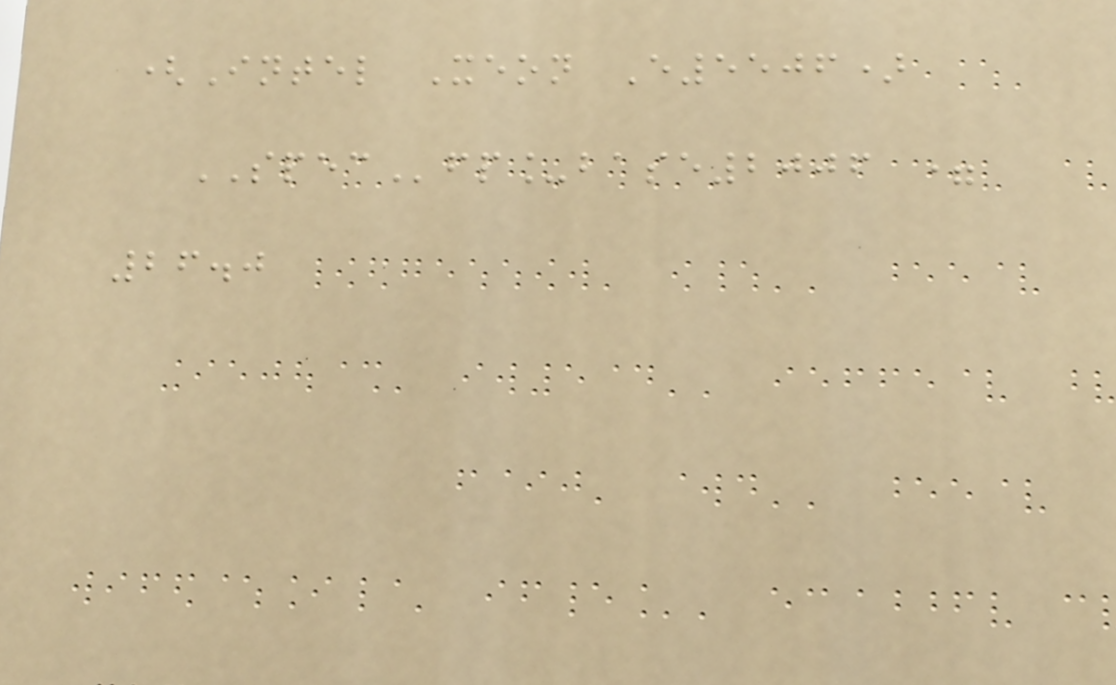(Intel Xeon E5506)
SPECfp_base2006 =
26.0
